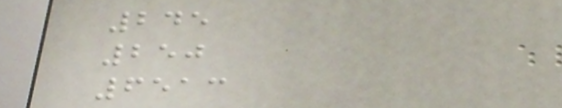245
250
6513
